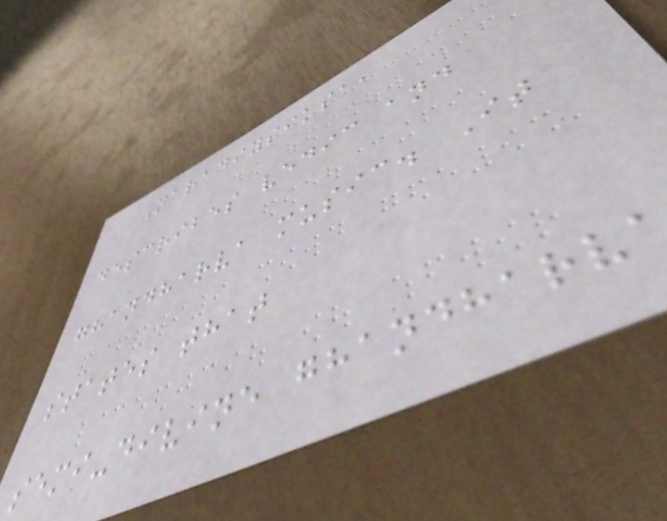Naradiysiksa,
describes vedic and
ghandharva music. It
states that
semi-divine ghandharva
